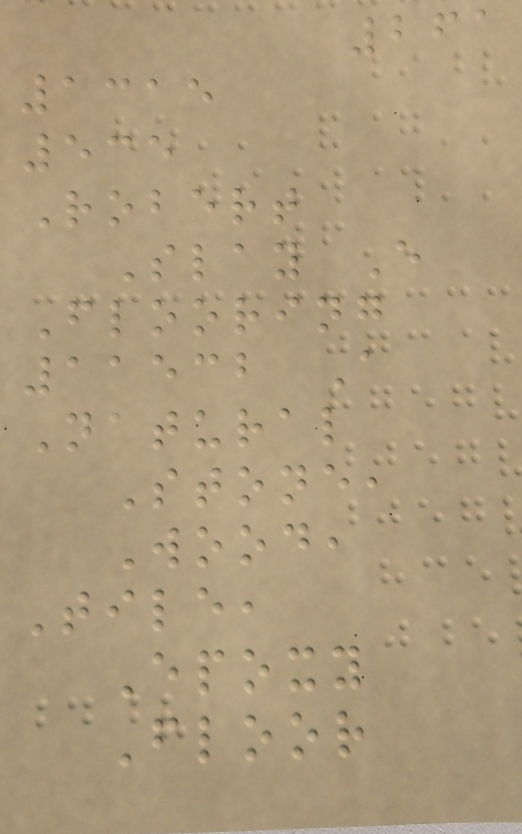261
1315
535
Robert
Slay E
Flooring
11532 A
Natural
Stone,
Wood,
Tile,
Epoxy
Floor
